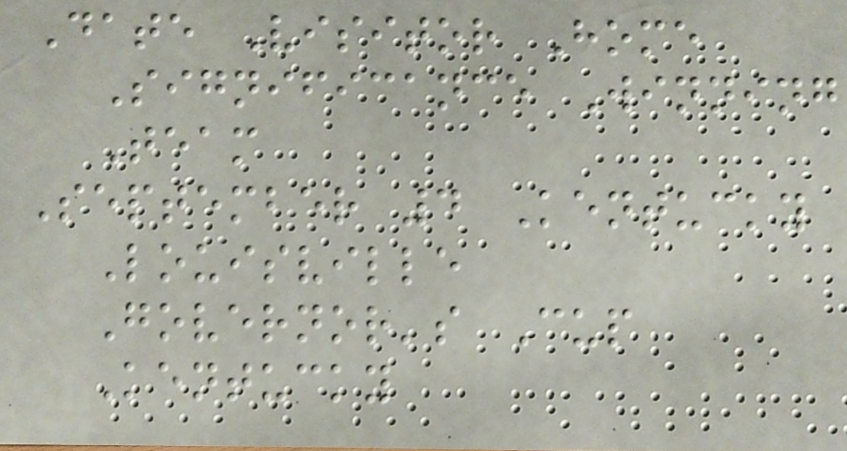Date Visitor Home
Significance Winning
Team
September 4 Kentucky
Louisville
Governor's Cup
Kentucky
